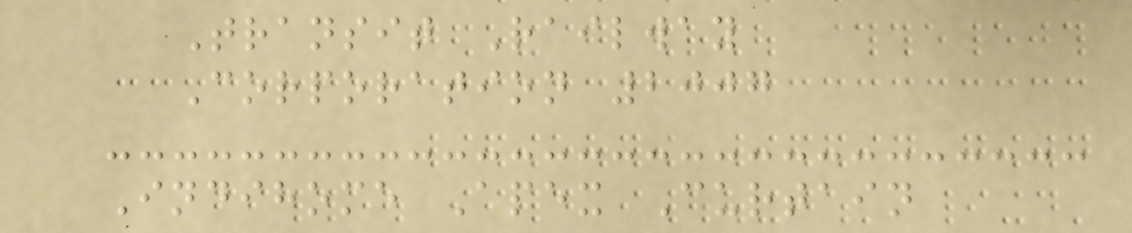Transit Railway
Corporation 2007
Indihome Apex Curtain
